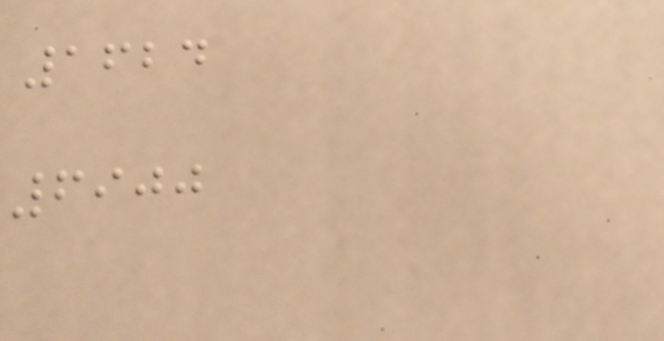1624
6900
